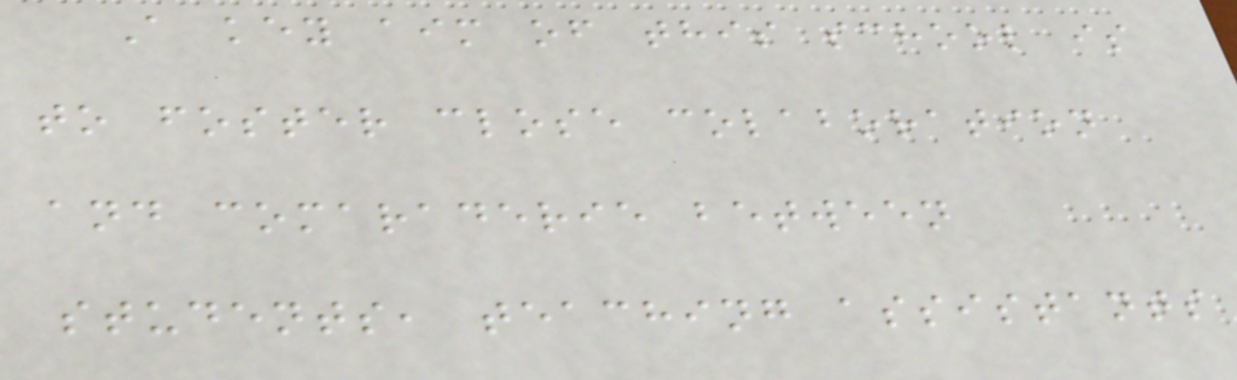A key aim of this school is
to foster close colaboration
and comaraderie between
students, teaching assistants
